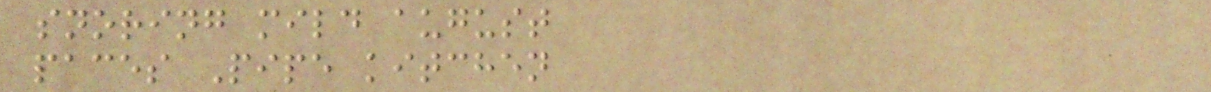snoring mild august
paces Pipe kitchen
